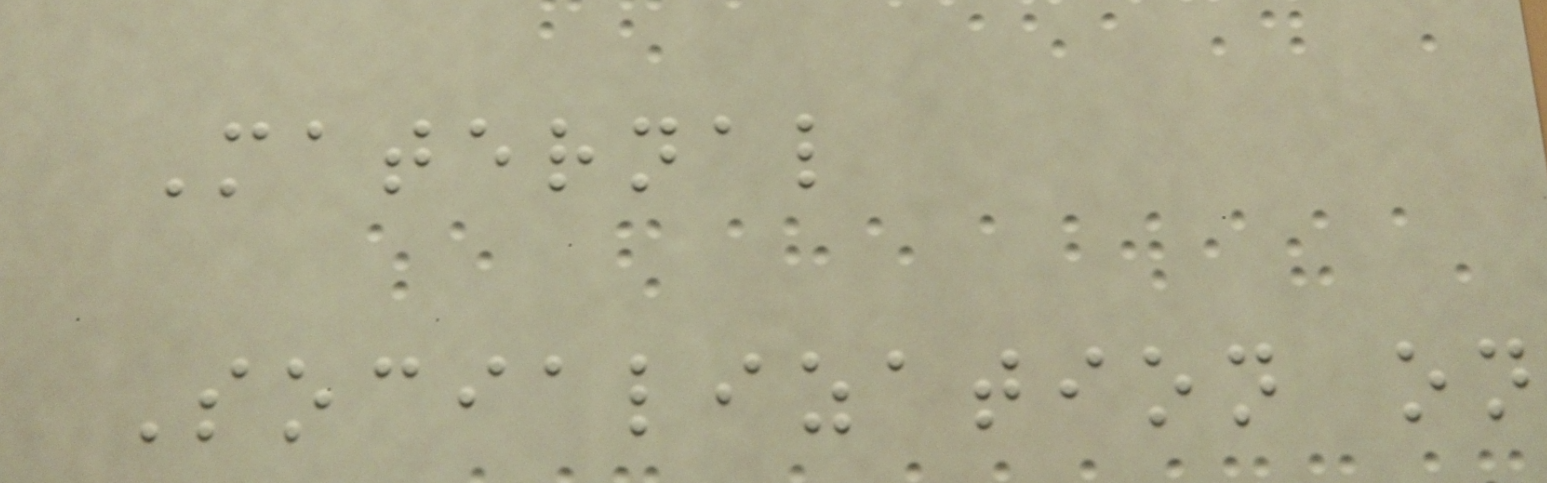Maternal
Socialization on
